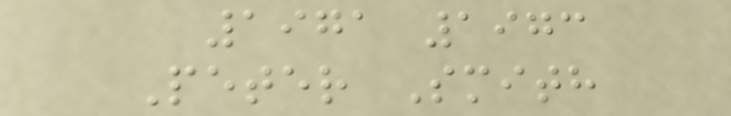1971 1973
Peter Smith
